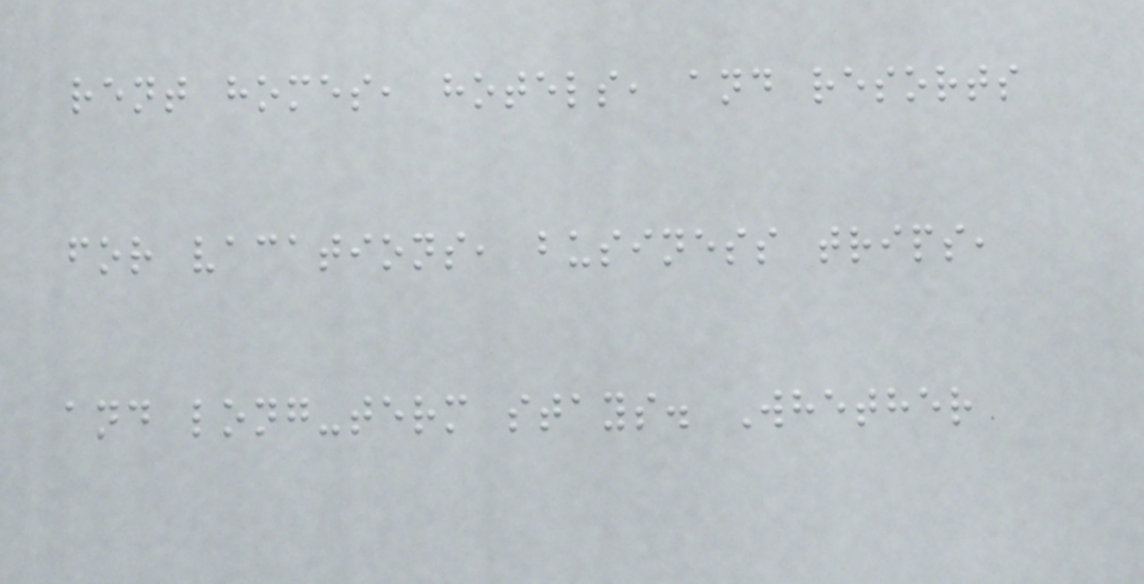rent homes, hotels, and resorts
for vacations, business trips,
and long-term stays. Whether
